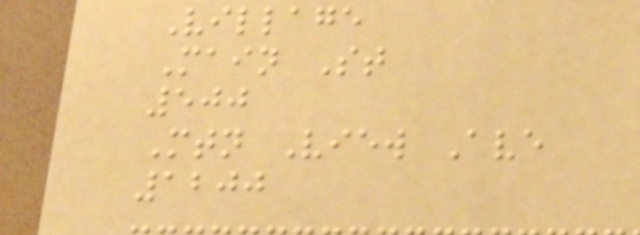Village
Main St
500
Mtn View Ave
1200
